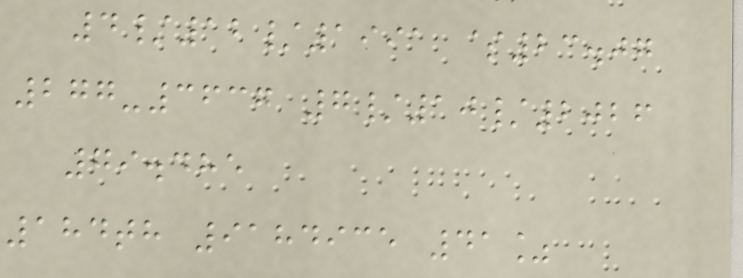4/12/1991 $23.07
277-3637 7/10/2026
79.485
184th 9184935 41%
